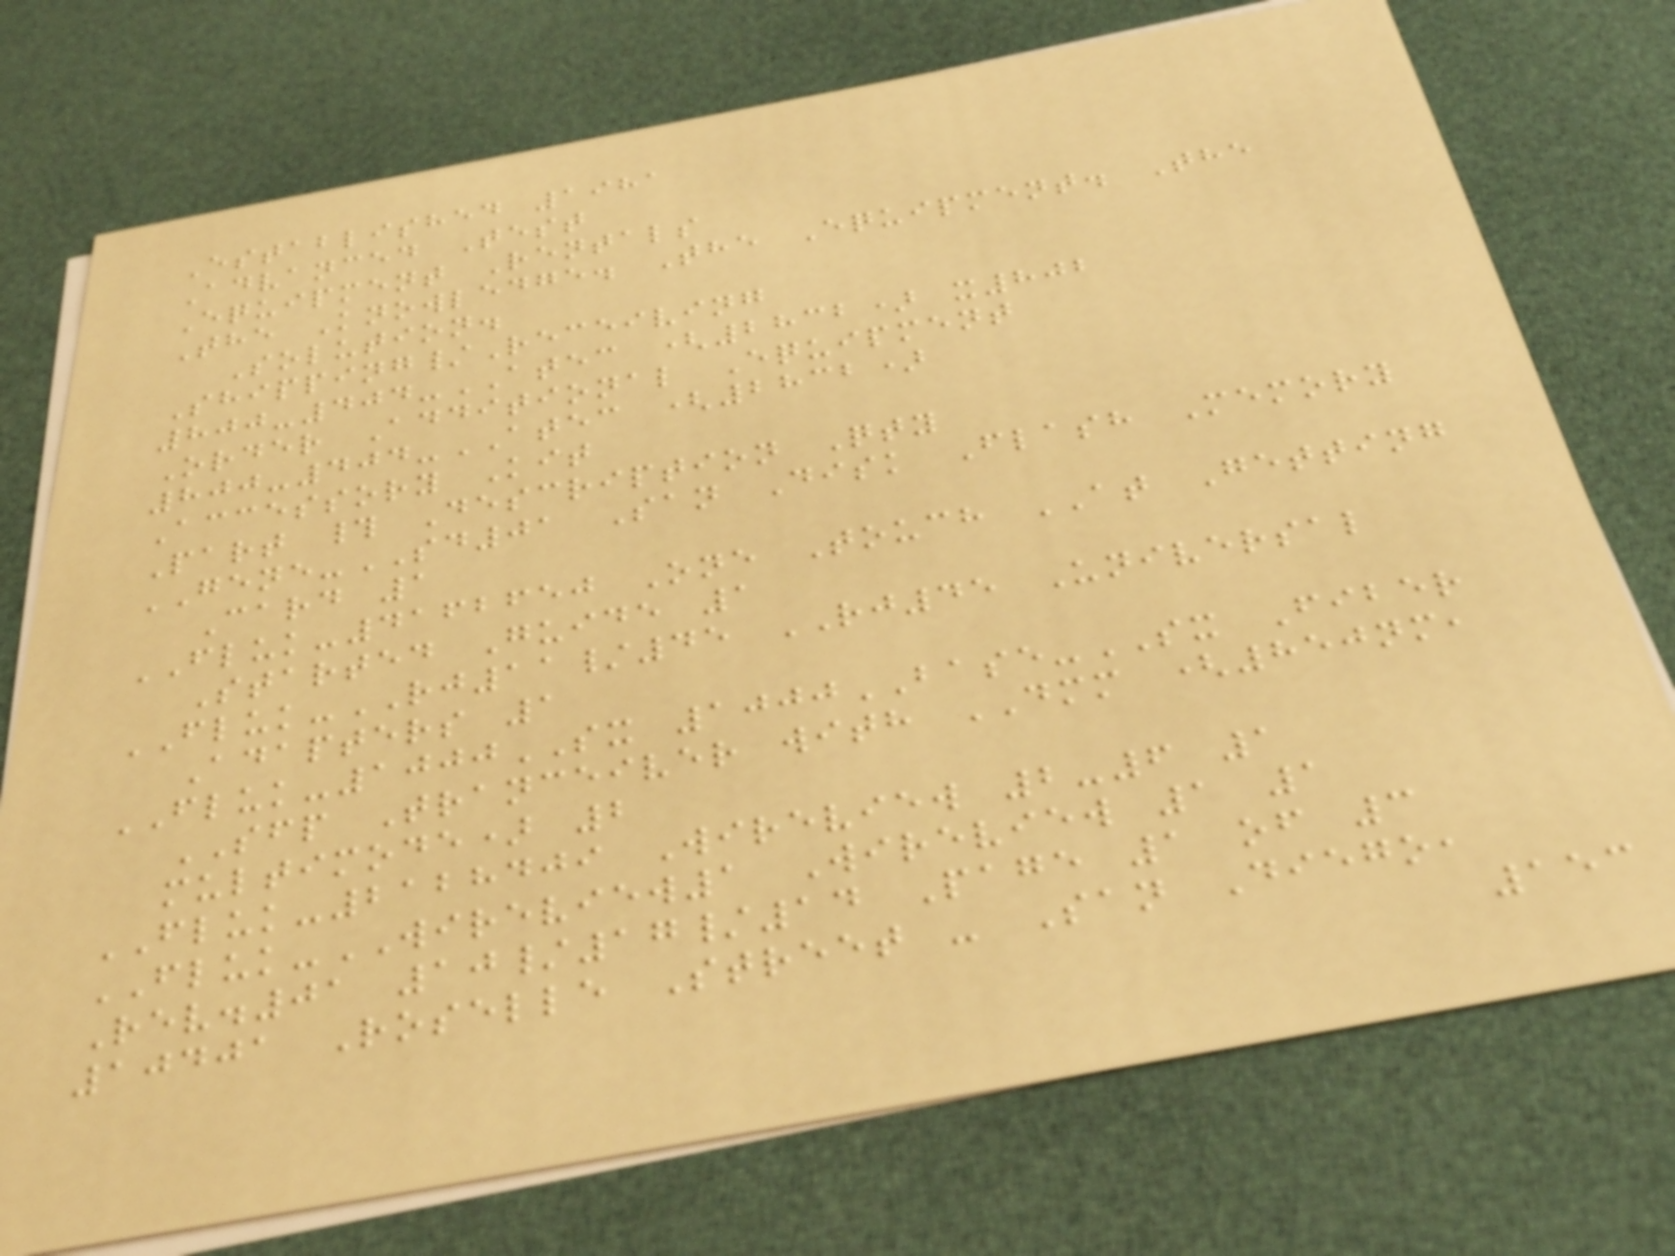Established 1981
Advanced Test
Equipment Rentals
The Knowledge. The Equipment. The
Solution.
Shipping/Receiving
800-404-ATEC (2832) x802
Order Additional Equipment
800-404-ATEC (2832)
Accessory Kit
Part # Description Qty
GENE-SD01 San Disk Flash Memory
Card 1
FLUK-4162650 One Touch AT Getting
Started Guide 1
FLUK-RJ11/45 RJ45 Universal
Adapters 1
FLUK-1000SX 1000BASE-SX Fiber
SFP Tranceiver with DMM (850nm,
multimode) 2
FLUK-2128409 Wireview 2-6 1
FLUK-WIREVIEW1 Wireview 1 1
Rev.01 10/17/14 Page 1 of 3
10401 Roselle Street - San Diego,
153
